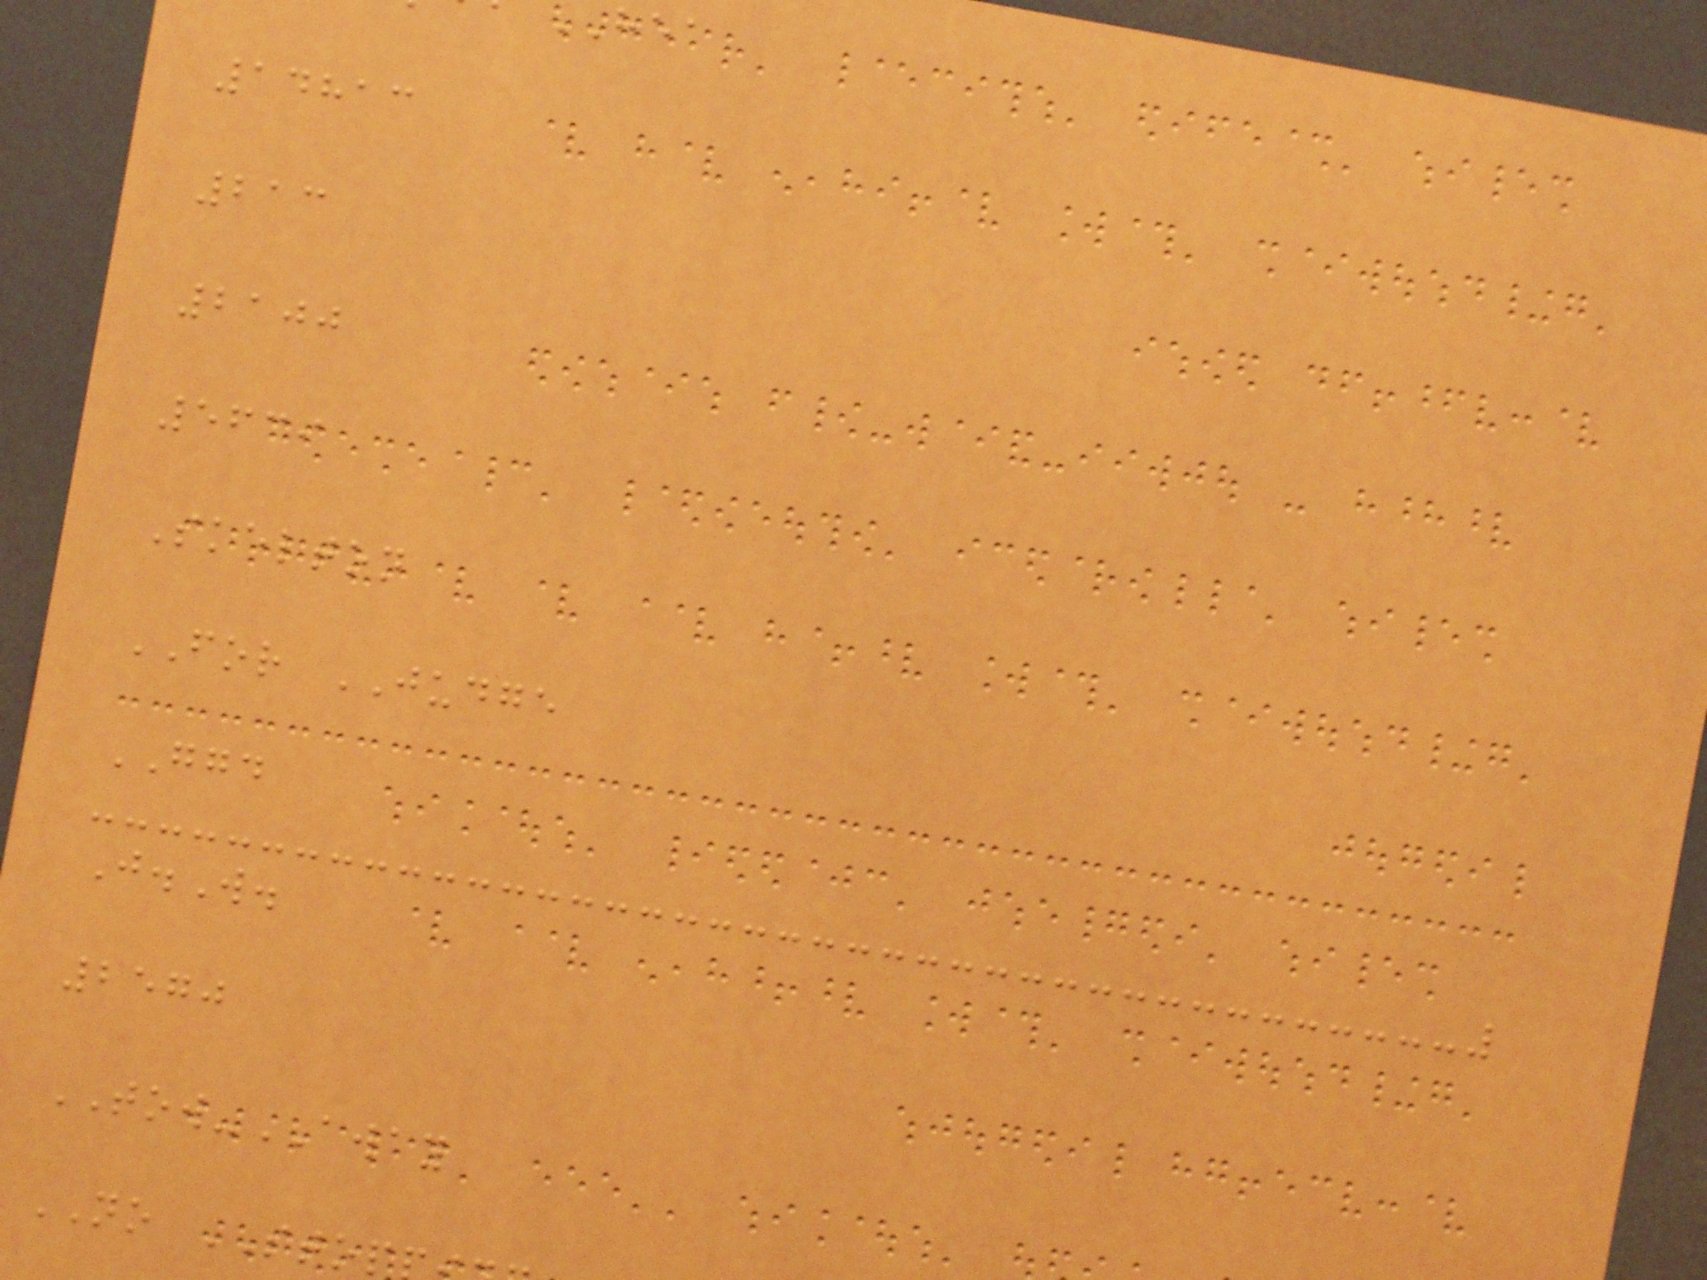14813
213
2100
5639
Skelton
FOR JUDGE
GGD
J.W.
2570
TOW-AWAY
NO STOP
